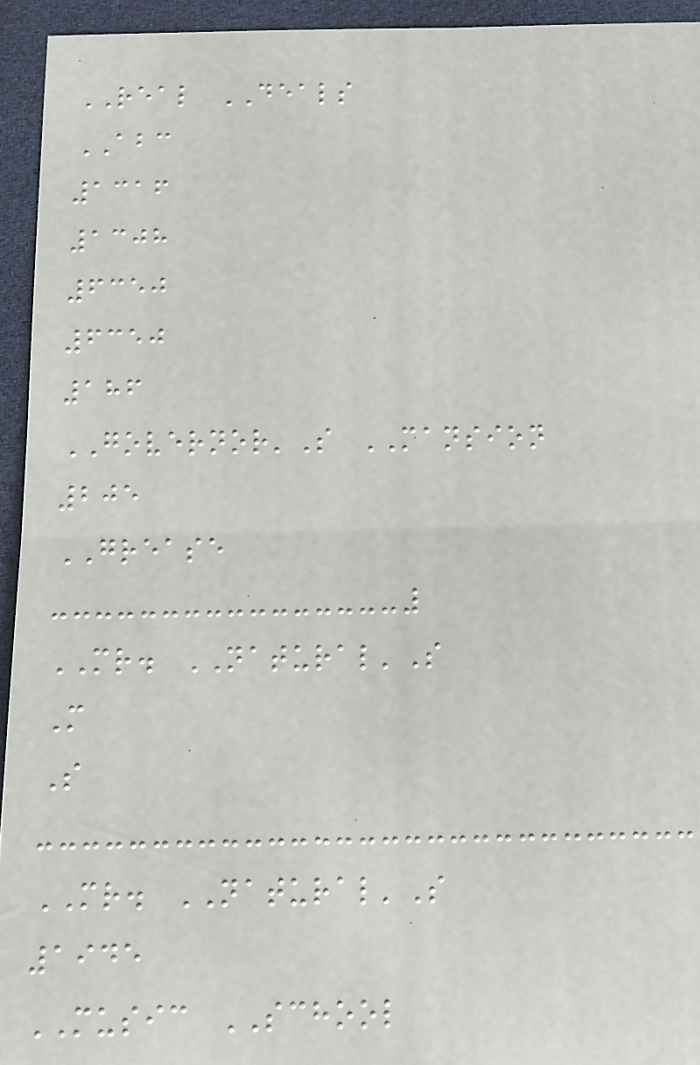REAL DEALS
ABC
1316
1308
6350
6350
186
GOVERNOR'S MANSION
205
GREASE
MR. NATURAL'S
M
S
MR. NATURAL'S
1945
MUSIC SCHOOL
